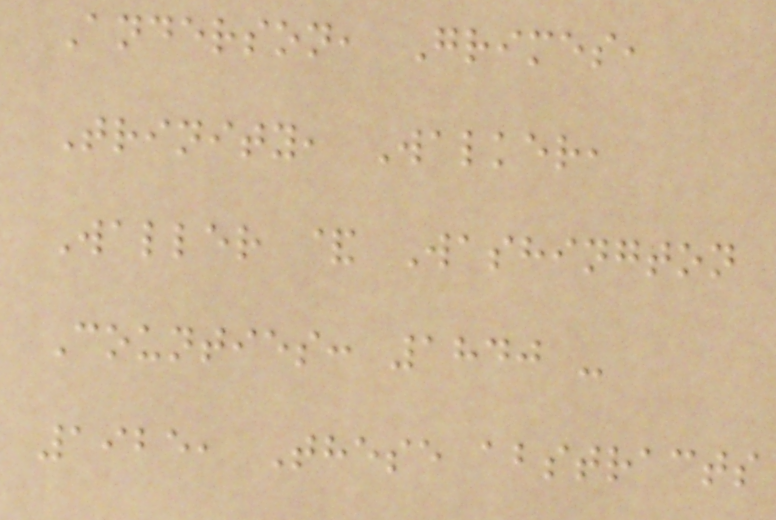Anderson, Grimes,
Trinity, Walker,
Waller & Washington
Counties: 1840 -
1925, These abstracts
